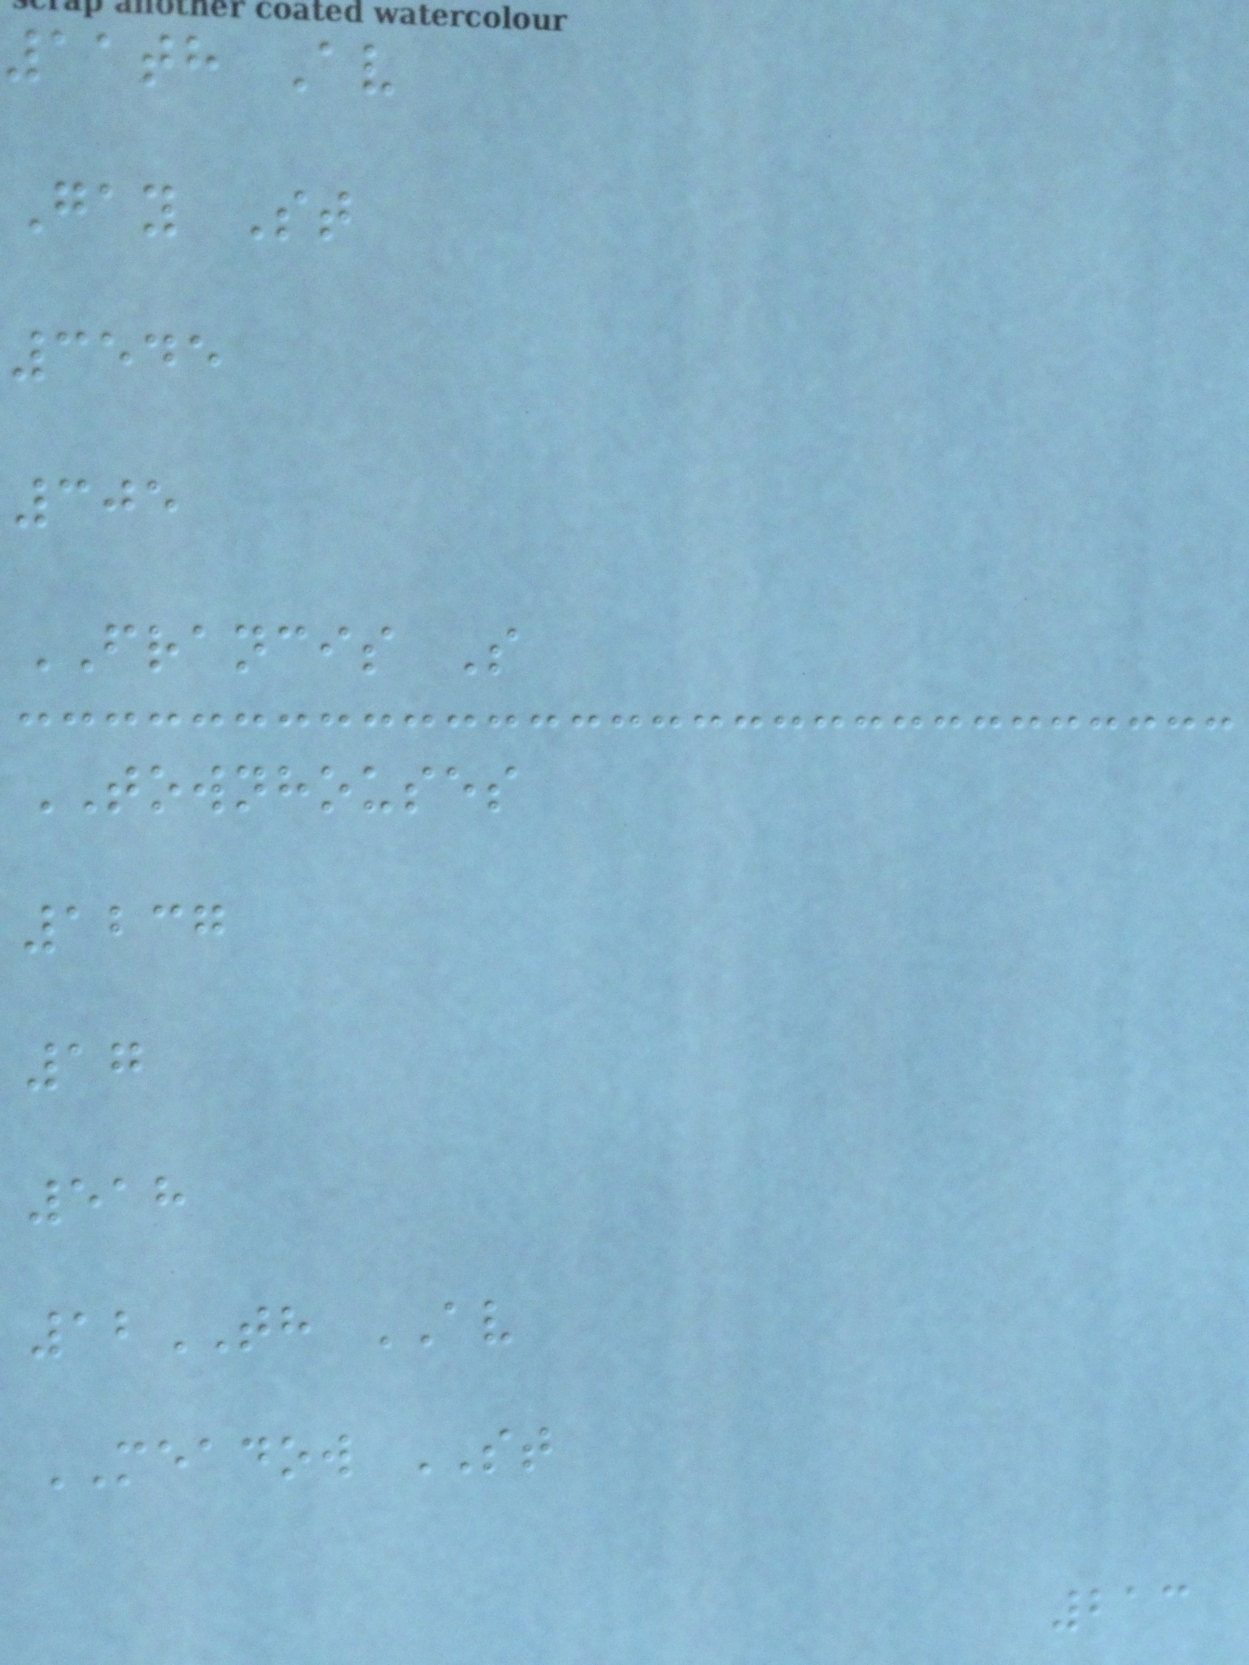11th Av
Gay St
3545
305
FRANCIS S
TOWNHOUSES
1237
17
518
12TH AV
MEADOW ST
213
